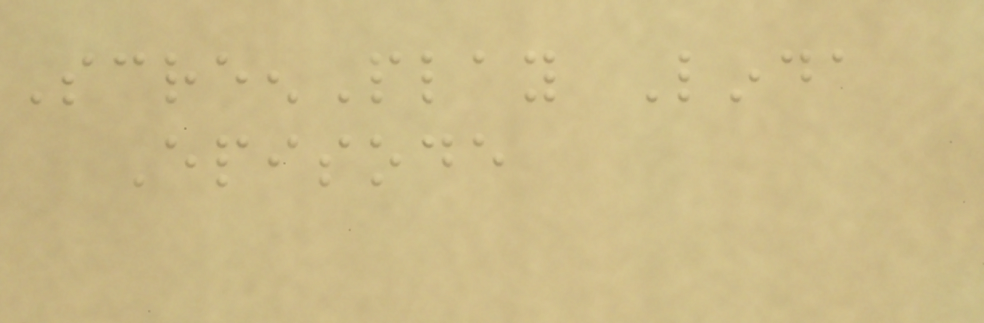ScreenPlay Linda
Episode
